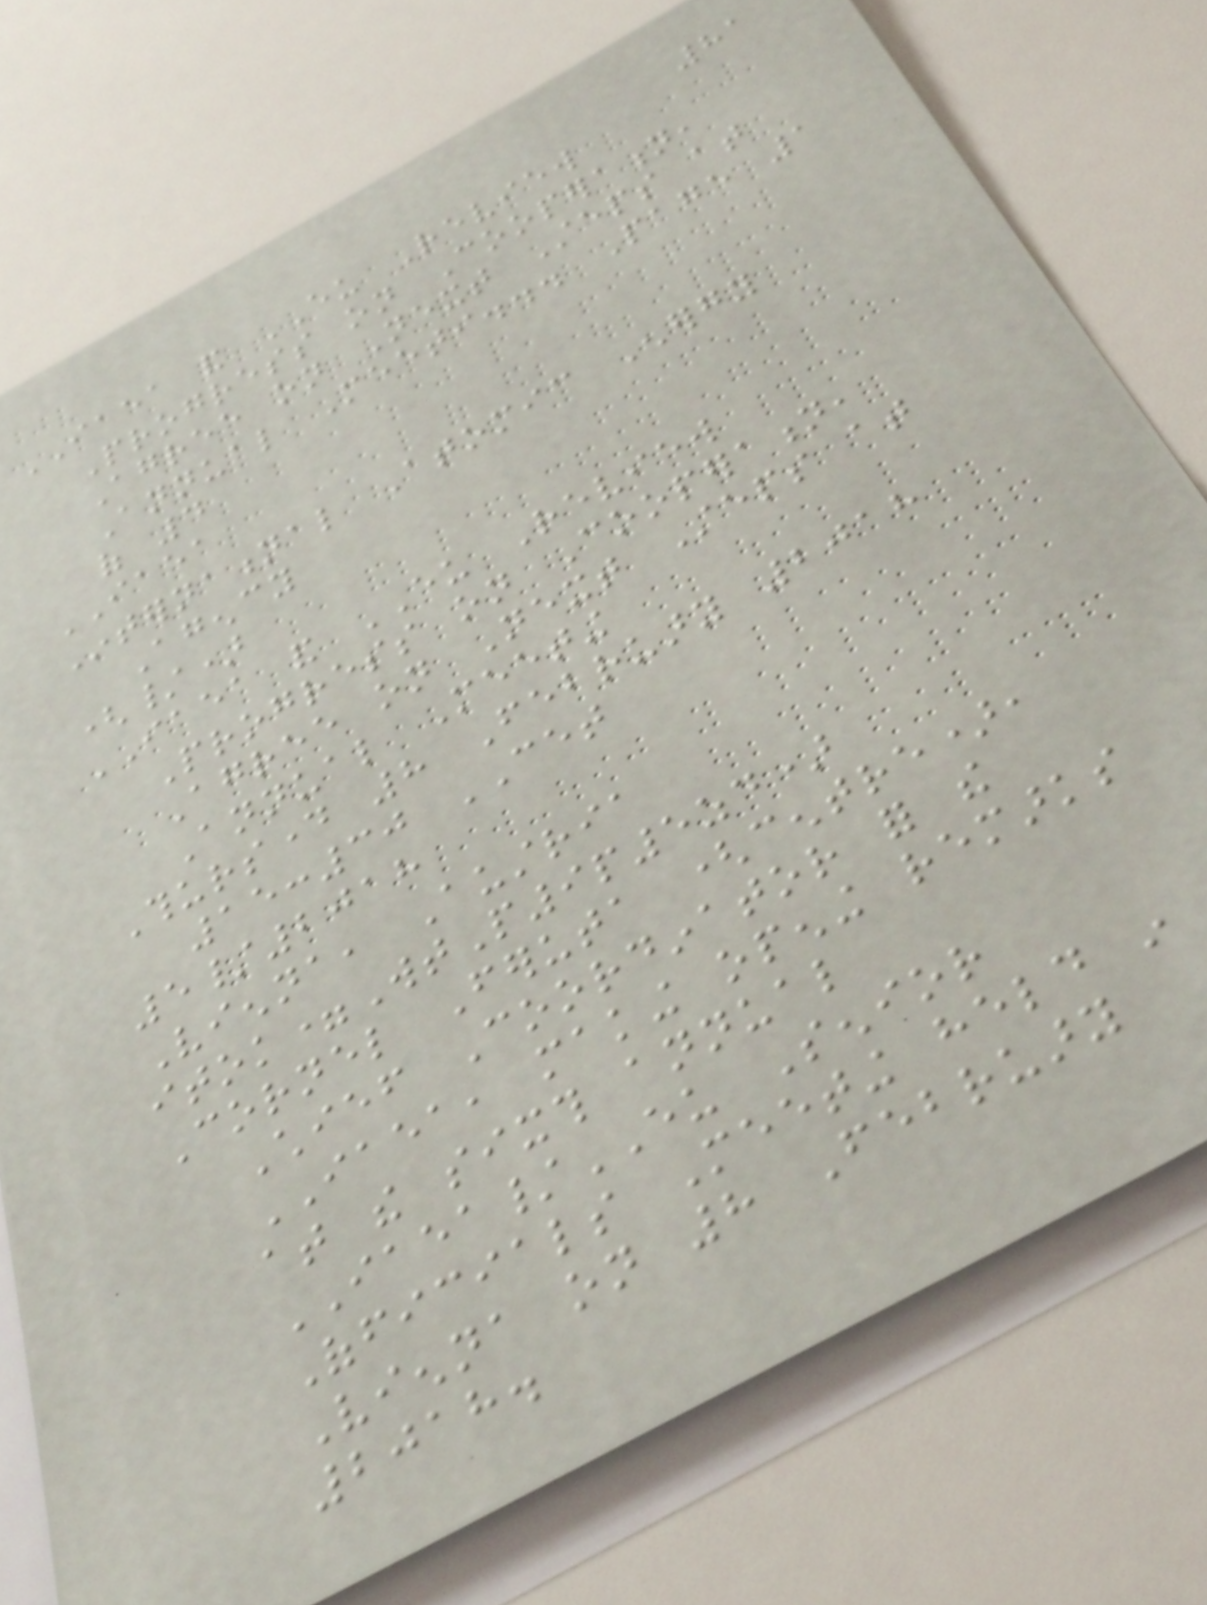81
IAEA and EU Review
Progress on Cooperation,
Agree on Next Steps at
Annual Meeti... Page 1
of 4
IAEA
International Atomic Energy
Agency
(/)
IAEA and EU Review
Progress on Cooperation,
Agree on Next Steps at
Annual Meeting
Thursday 8 February 2018
15:30 CET
5/2018
Vienna, Austria
itok=WtP9p5zd)
Cornel Feruta (centre),
Chief Coordinator for the
IAEA, making opening remarks
at the sixth annual
IAEA/EU Senior
Officials Meeting held in
Vienna on 8 February
2018.
